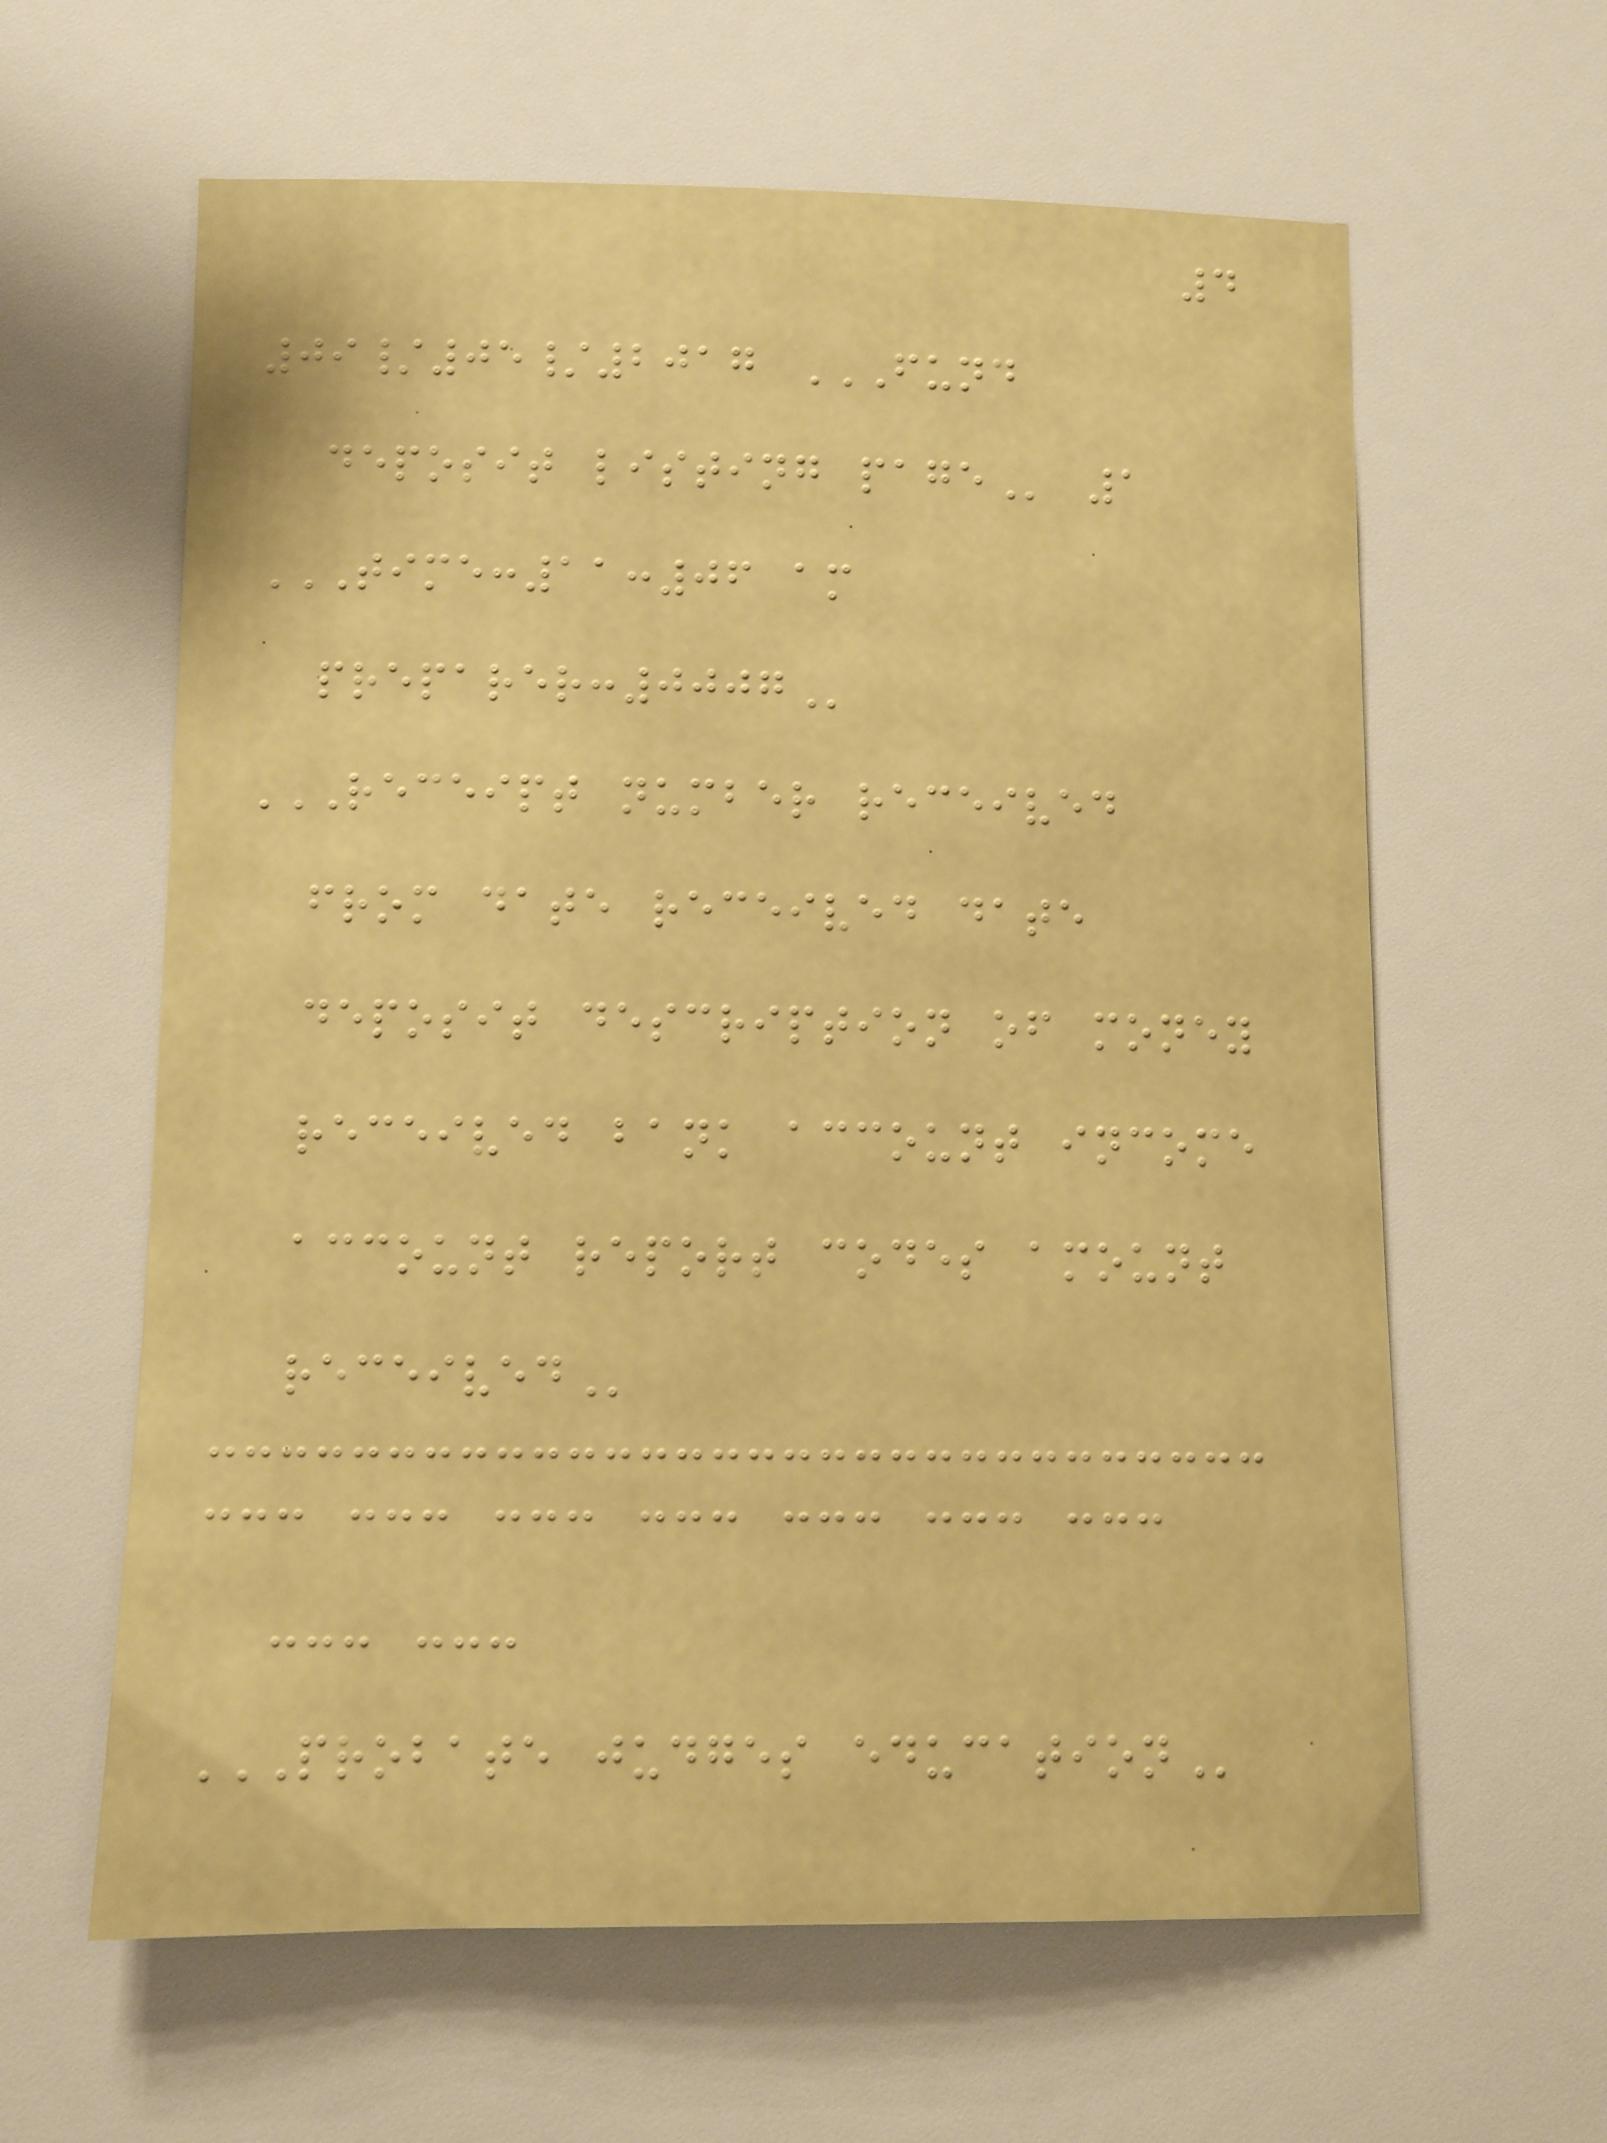4
09/05/2017 FUND
DEPOSIT LISTING PAGE 1
TIME:11:06 AM
PREPARER:0007
RECEIPT NUMBER RECEIVED
FROM DATE RECEIVED DATE
DEPOSIT DESCRIPTION OF MONEY
RECEIVED BANK ACCOUNT INCOME
ACCOUNT REPORT CODES AMOUNT
RECEIVED
--- --- --- --- --- --- ---
--- ---
PROBATE JUDGES EDUCATION
